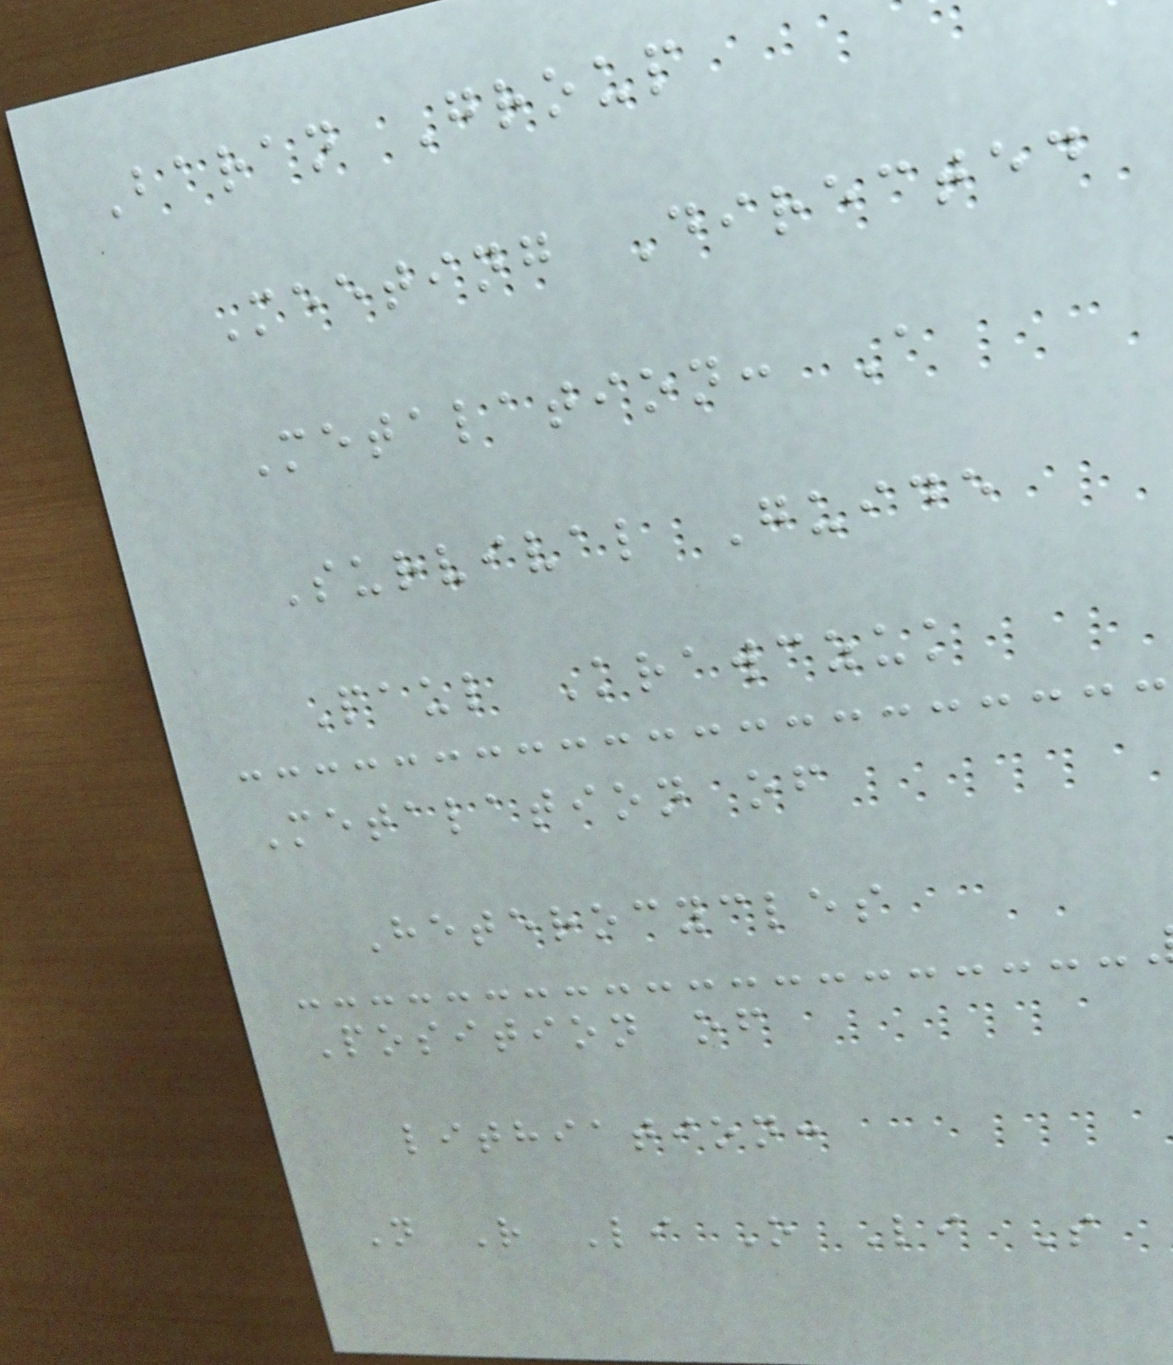Baran Group
Meeting Directed
Metalation: A
Survival Guide
Paul Krawczuk
Metalation of
Heterocycles
Position of
lithiation:
N R Li O Li S
